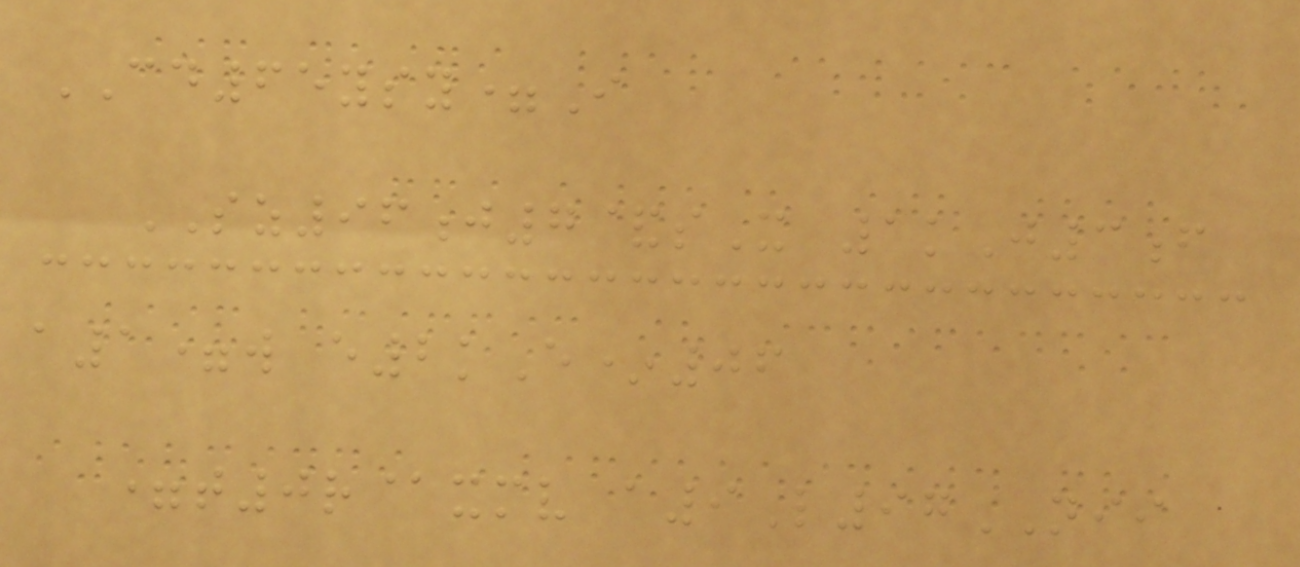CD65ysy=I
SZ96j7&sX 1kJ3f
a1=w e2kE*06
=t0r@xmv a9L97NII
